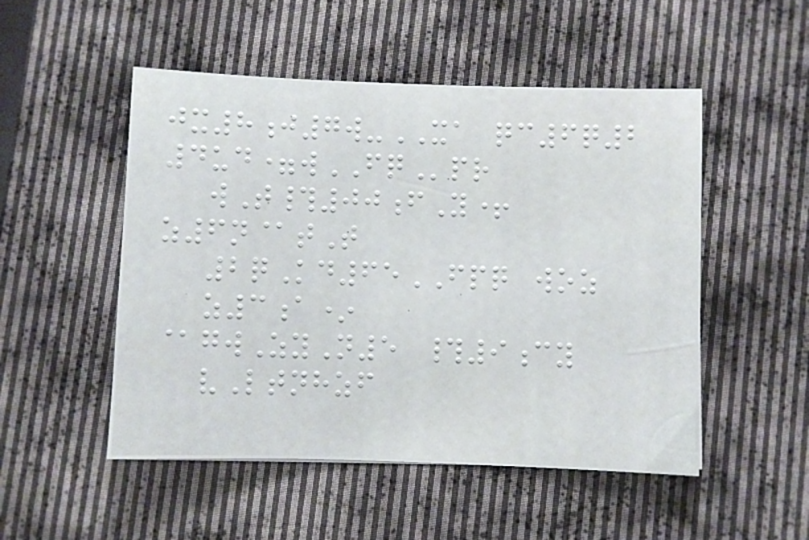jx8j7w-XA qc6q2
4ud=wFQpr
wT#00fY+
z6n@tT
2qKd65FPQ woz
z3a*
@gwZyN5 #9cy
vLtnhzf
